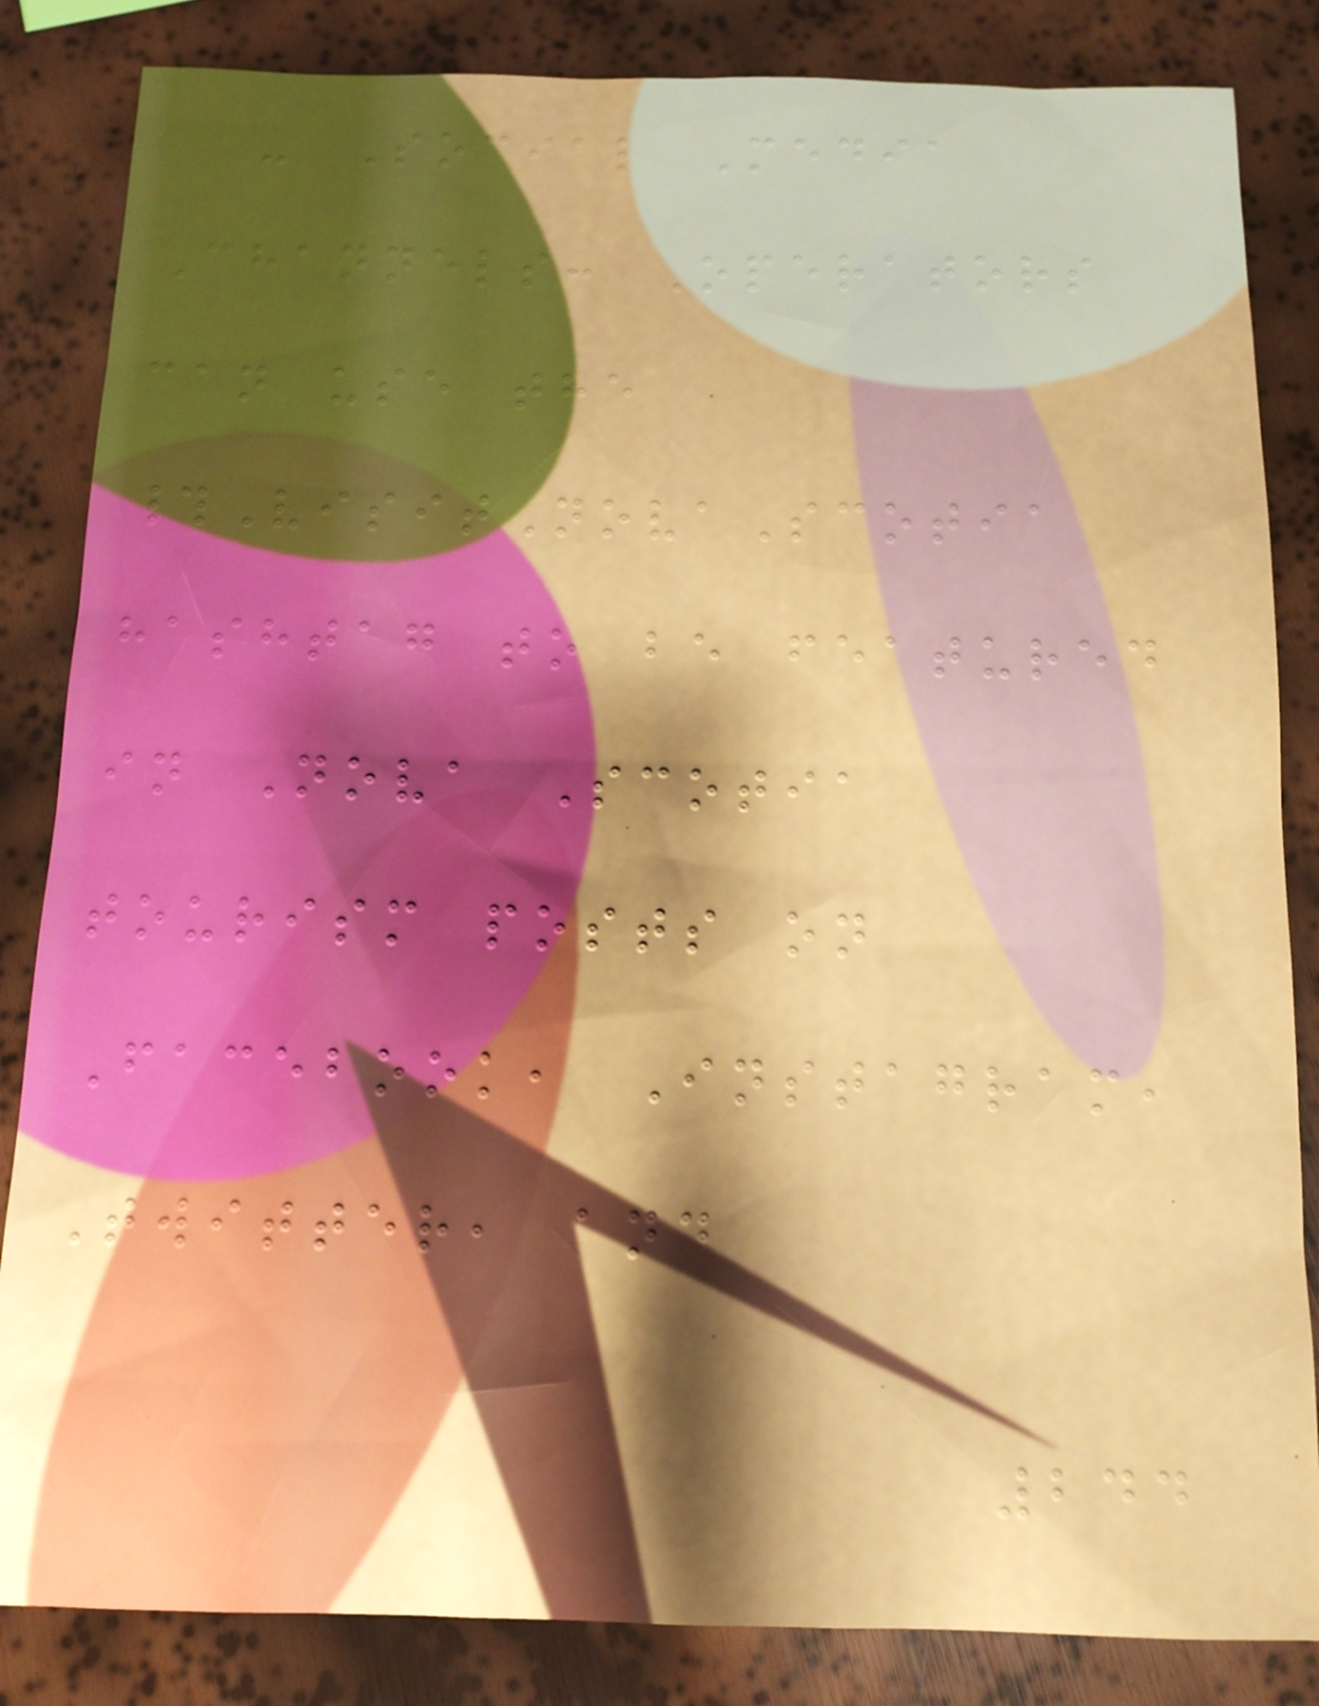- Social Media
Channels: Operators
can use the
#VisitNovaScotia
hashtag to be featured
in Nova Scotia
tourism posts on
Facebook, Instagram,
Twitter, and
244
